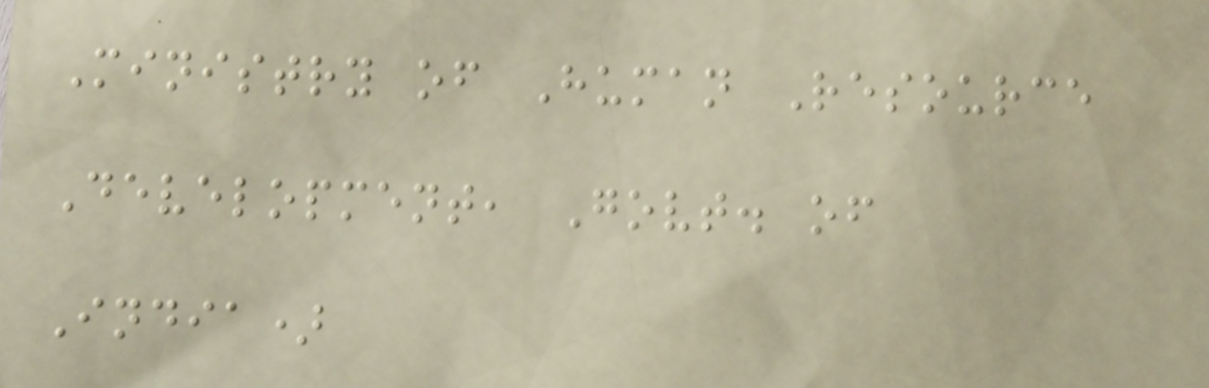Ministry of Human Resource
Development, Govt. of
India)
